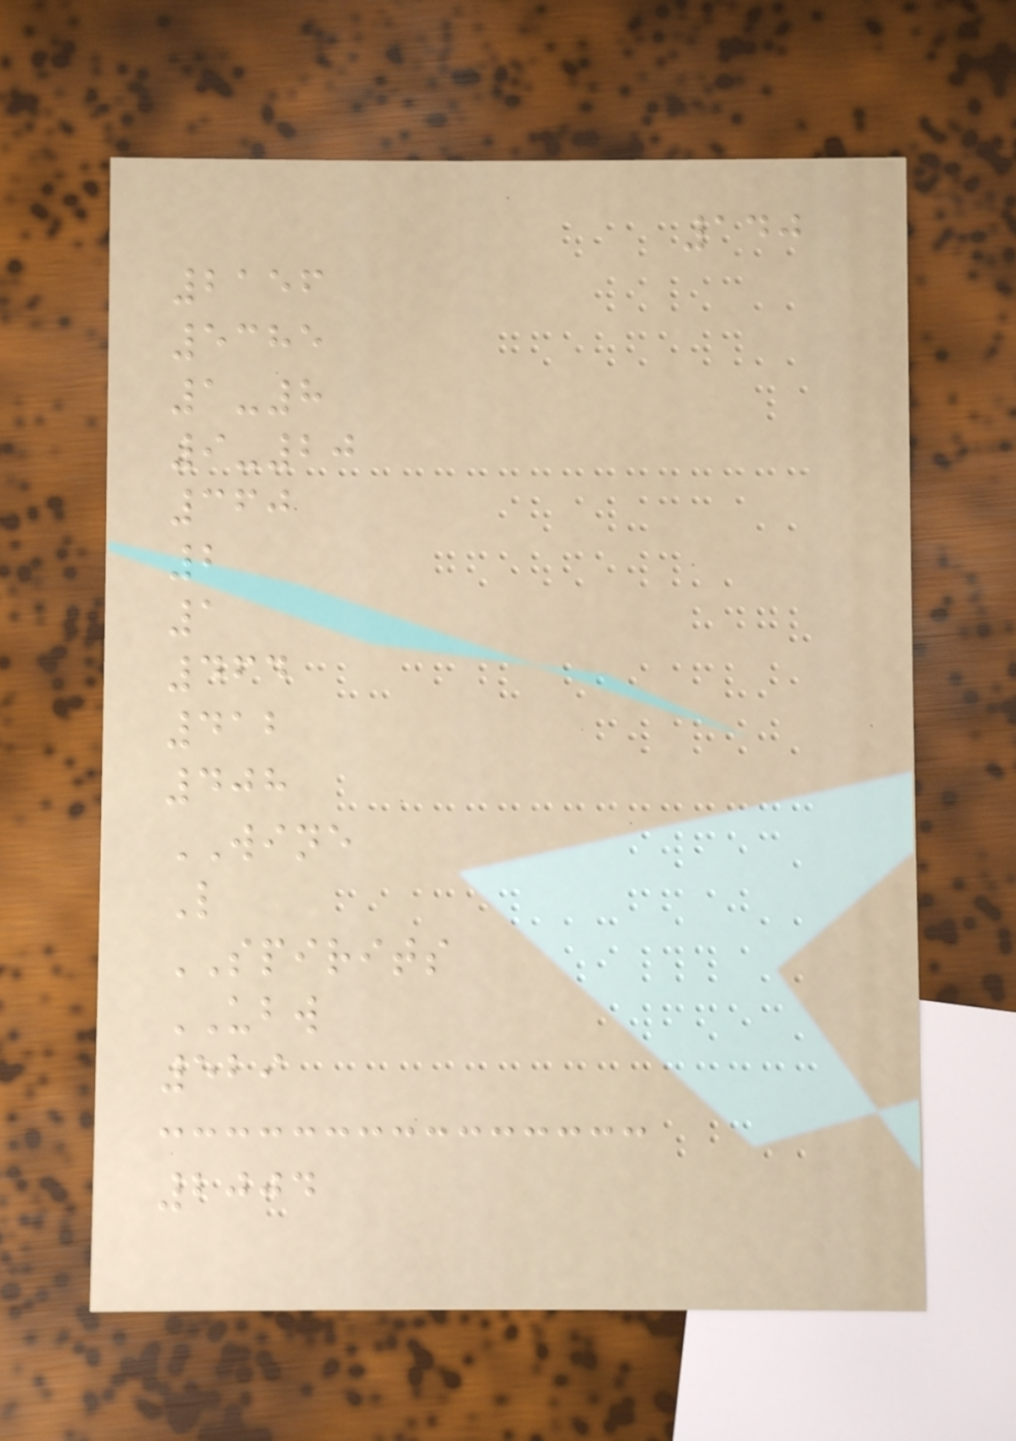140
2156
5385
1-8
9-20
360
2
1
464
412
408
WINE
L
SPIRITS
UBW
529
2004
